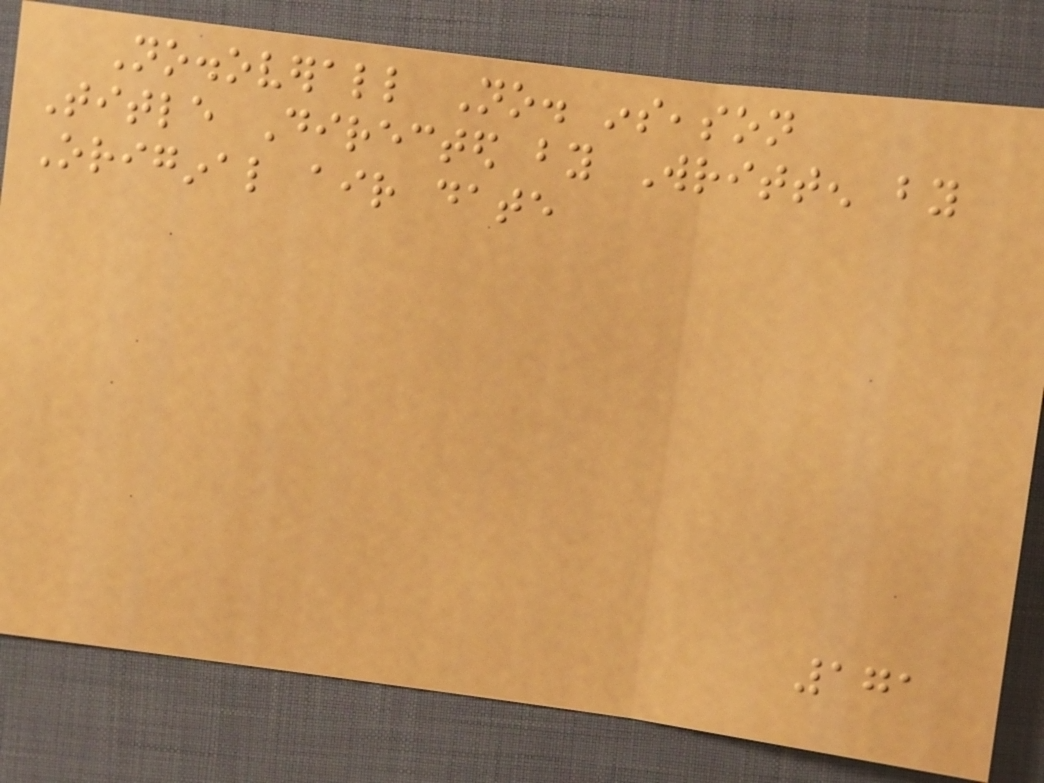No.overall No. inseason
Title Directed by Written by
Original air date
171
